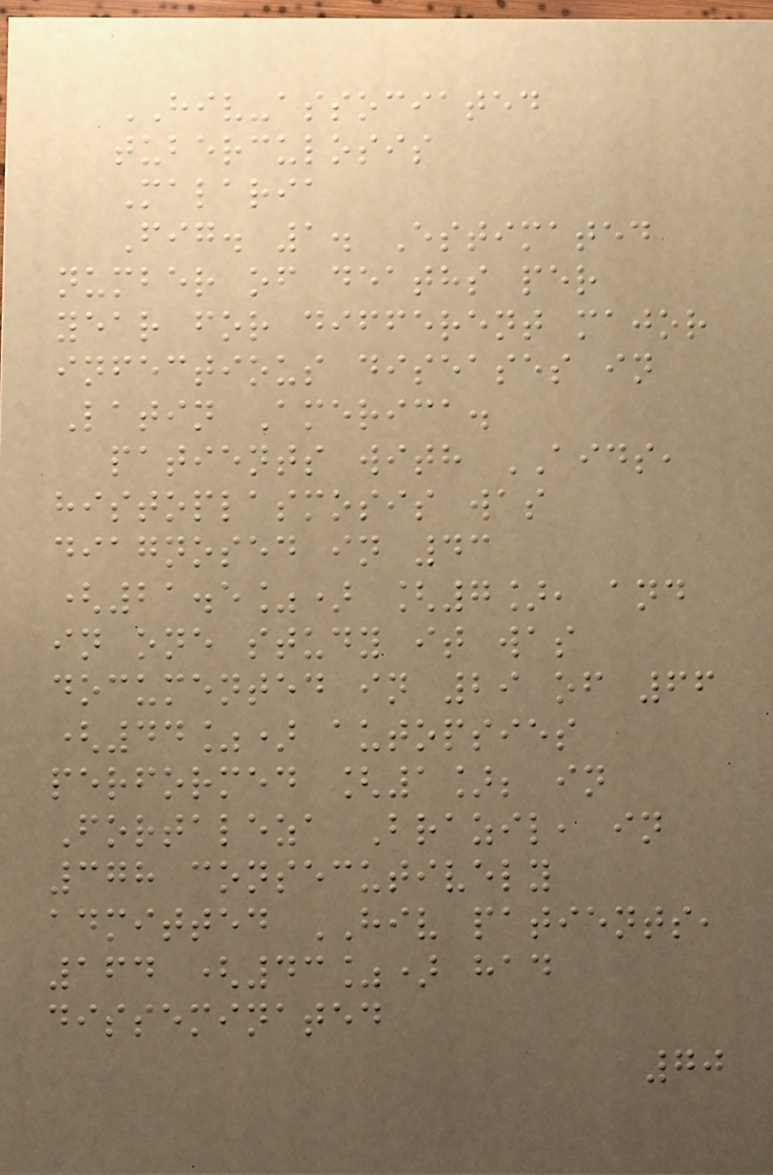HIV-associated
tuberculosis
Malaria
Fig. 1. Estimated
number of deaths per
year for different major
infectious diseases in
Latin America.
patients with AIDS,
histoplasmosis was
diagnosed in 43
(21.5%) [7], and
in one study it was
documented in 29 of 66
(44%) autopsies
performed [1]; in
Fortaleza Brazil, in
378 consecutively
admitted HIV patients,
164 (43%) had
disseminated
70
